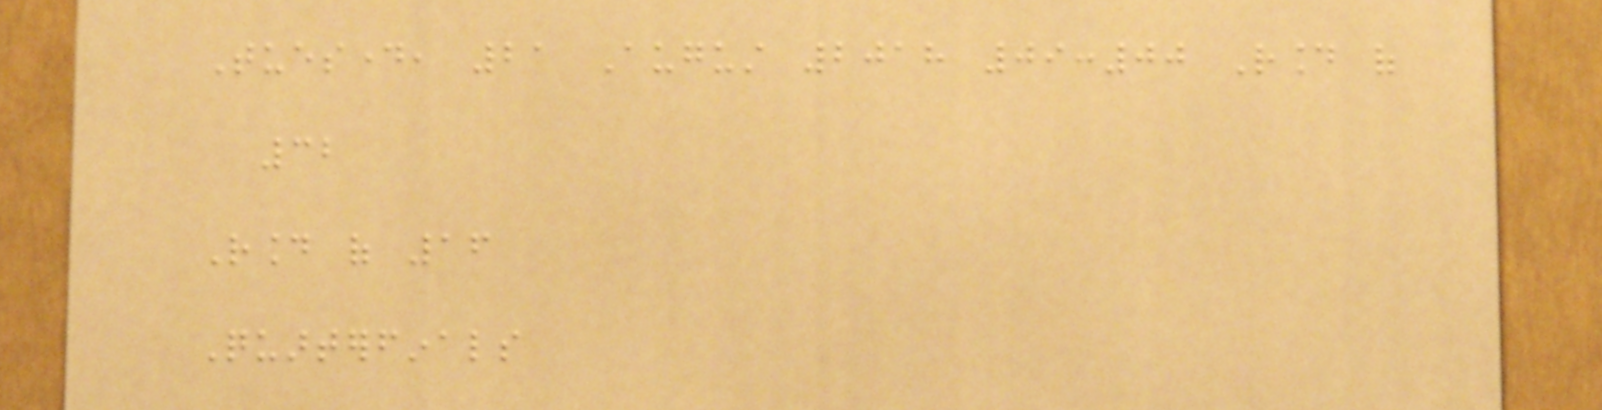Tuesday, 21 August 2018 09:00 Round of
32
Round of 16
Quarterfinals
